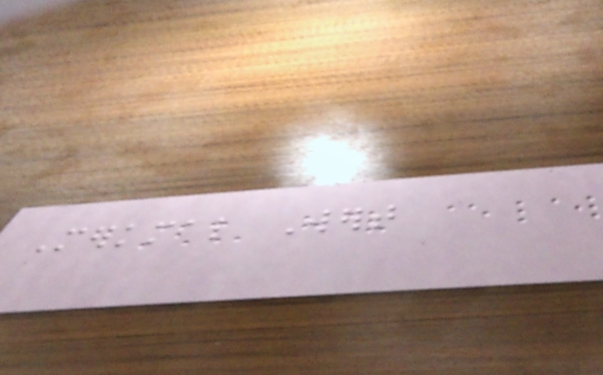Merkmal Wert
